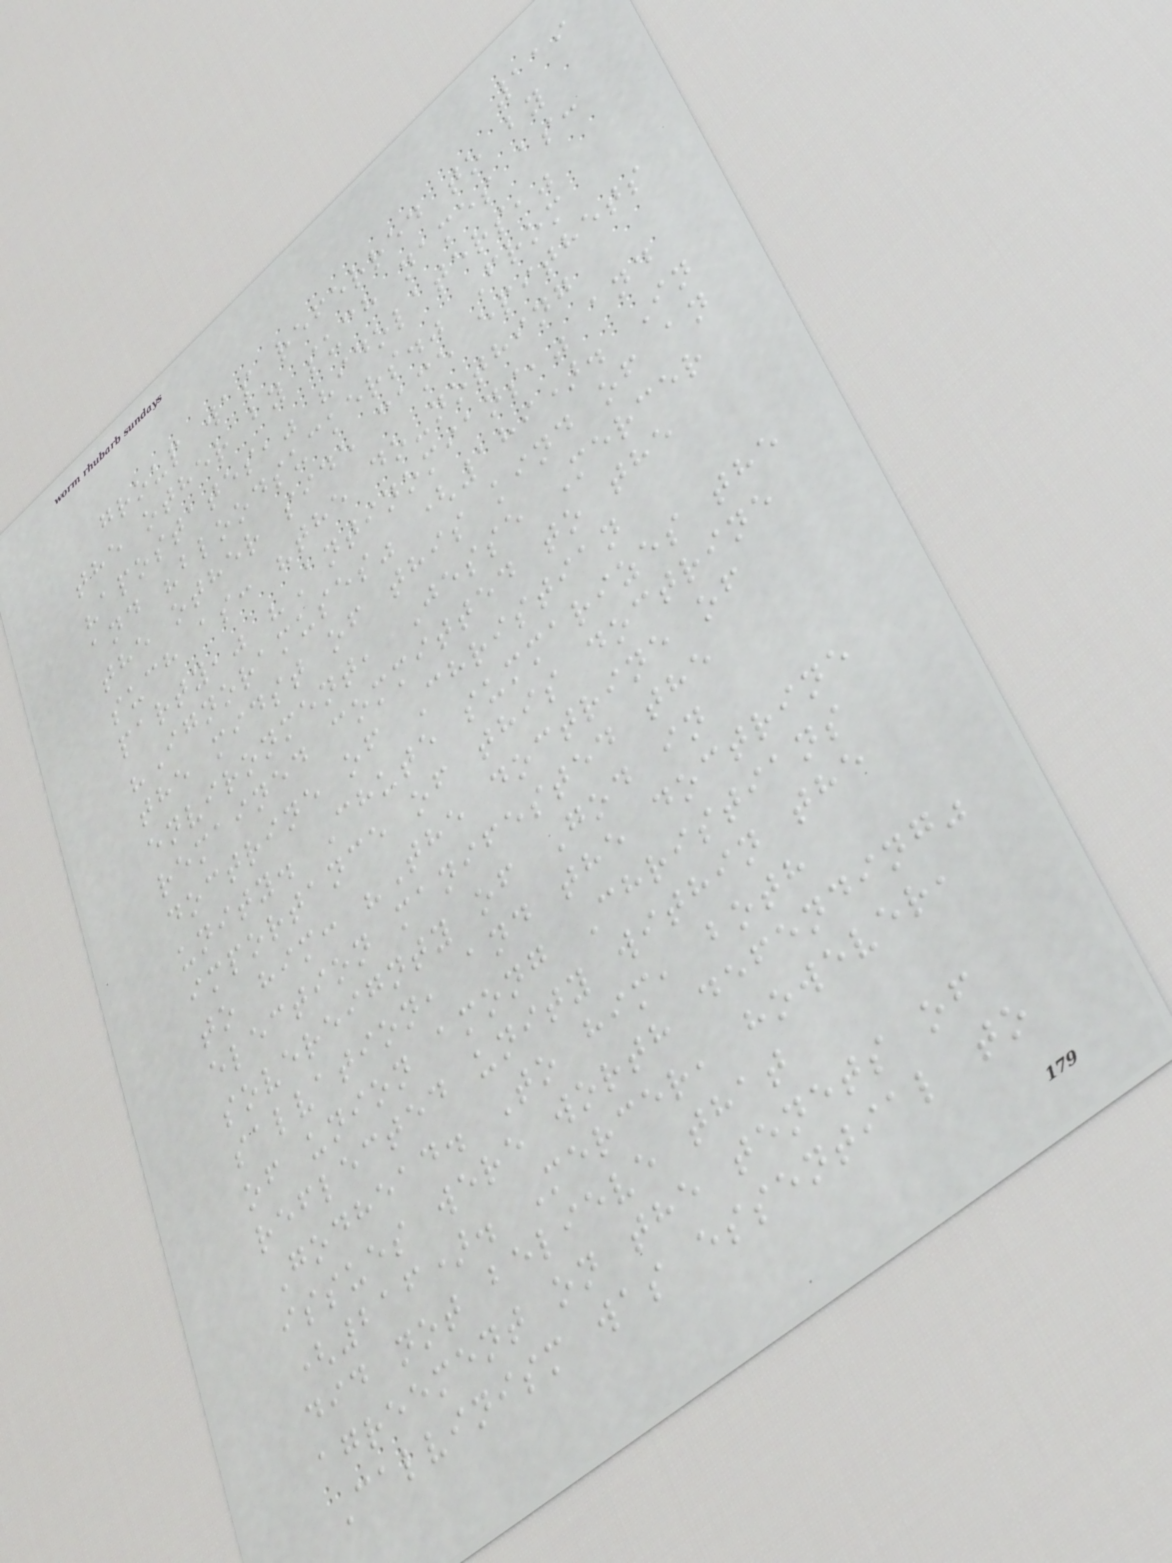119
group was referred to by
the other by such names as:
"apostates," "idolaters,"
and "bloodsuckers." From
the other side came epithets
such as: "the do-nothing
party," "Antinomians," and
"Ignoramuses" (189). In
the midst of this kind of an
environment, Jesse Mercer
remained committed to the
doctrine of Christian
unity. Chute summarizes the
importance of this doctrine
to him: "The doctrine of
election manifested the
sovereignty of God in
salvation, and the doctrine
of union among Christians
reflected unity within the
Godhead. To him, both
issues were worth defending"
(216). Mercer, however,
did not believe that
agreement on the tenets of
Calvinism was essential to
